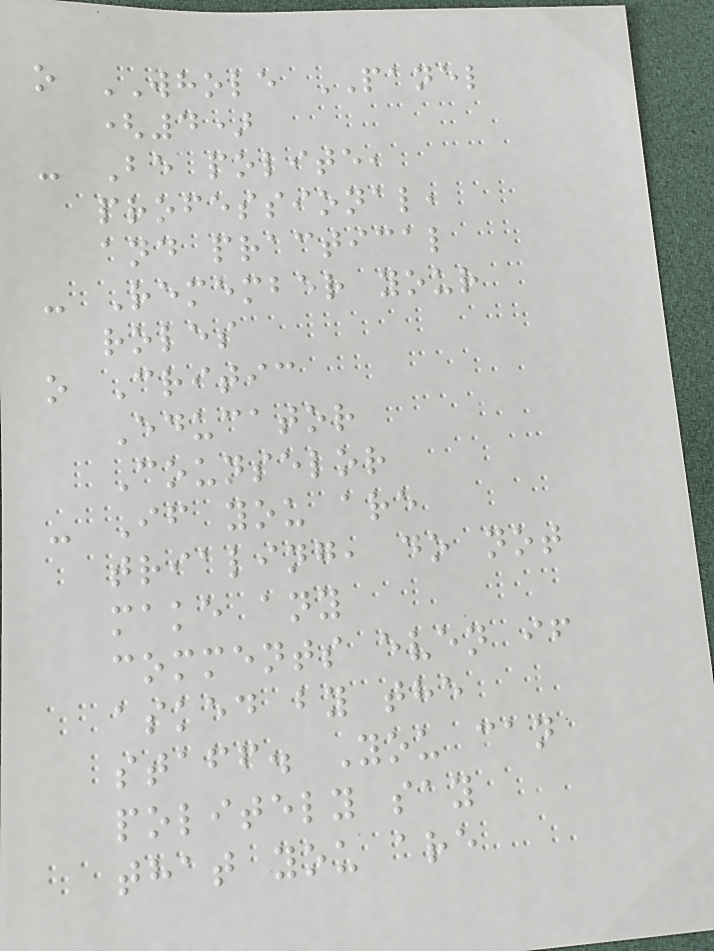o WHOLE PANEL
(4)
- Be polite,
professional,
and practical
- Remember your
roles
o Critic
Educator
Counselor
- If you are
trialing, do not
make any
comments even if
asked by the
staff. You can
politely say
that you are
